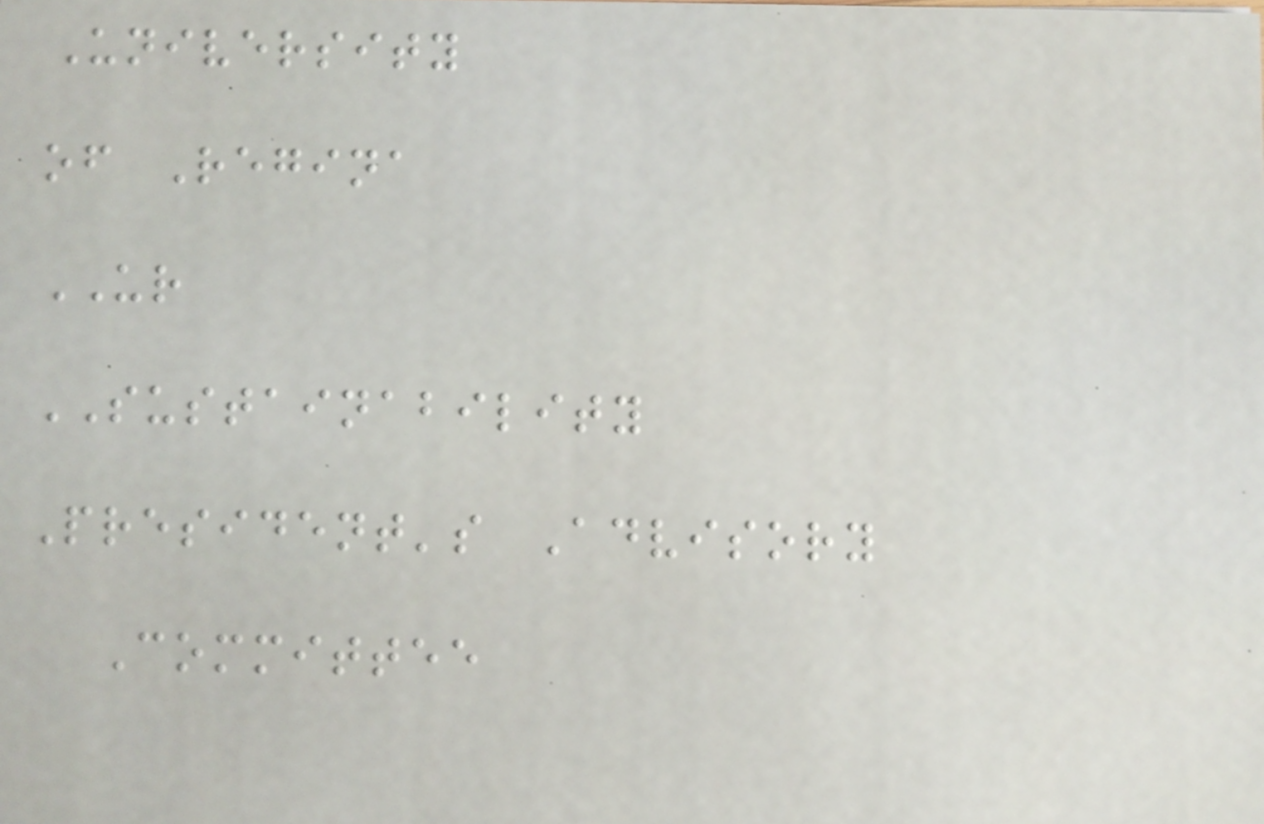University
of Regina
UR
SUSTAINABILITY
President's Advisory
Committee
